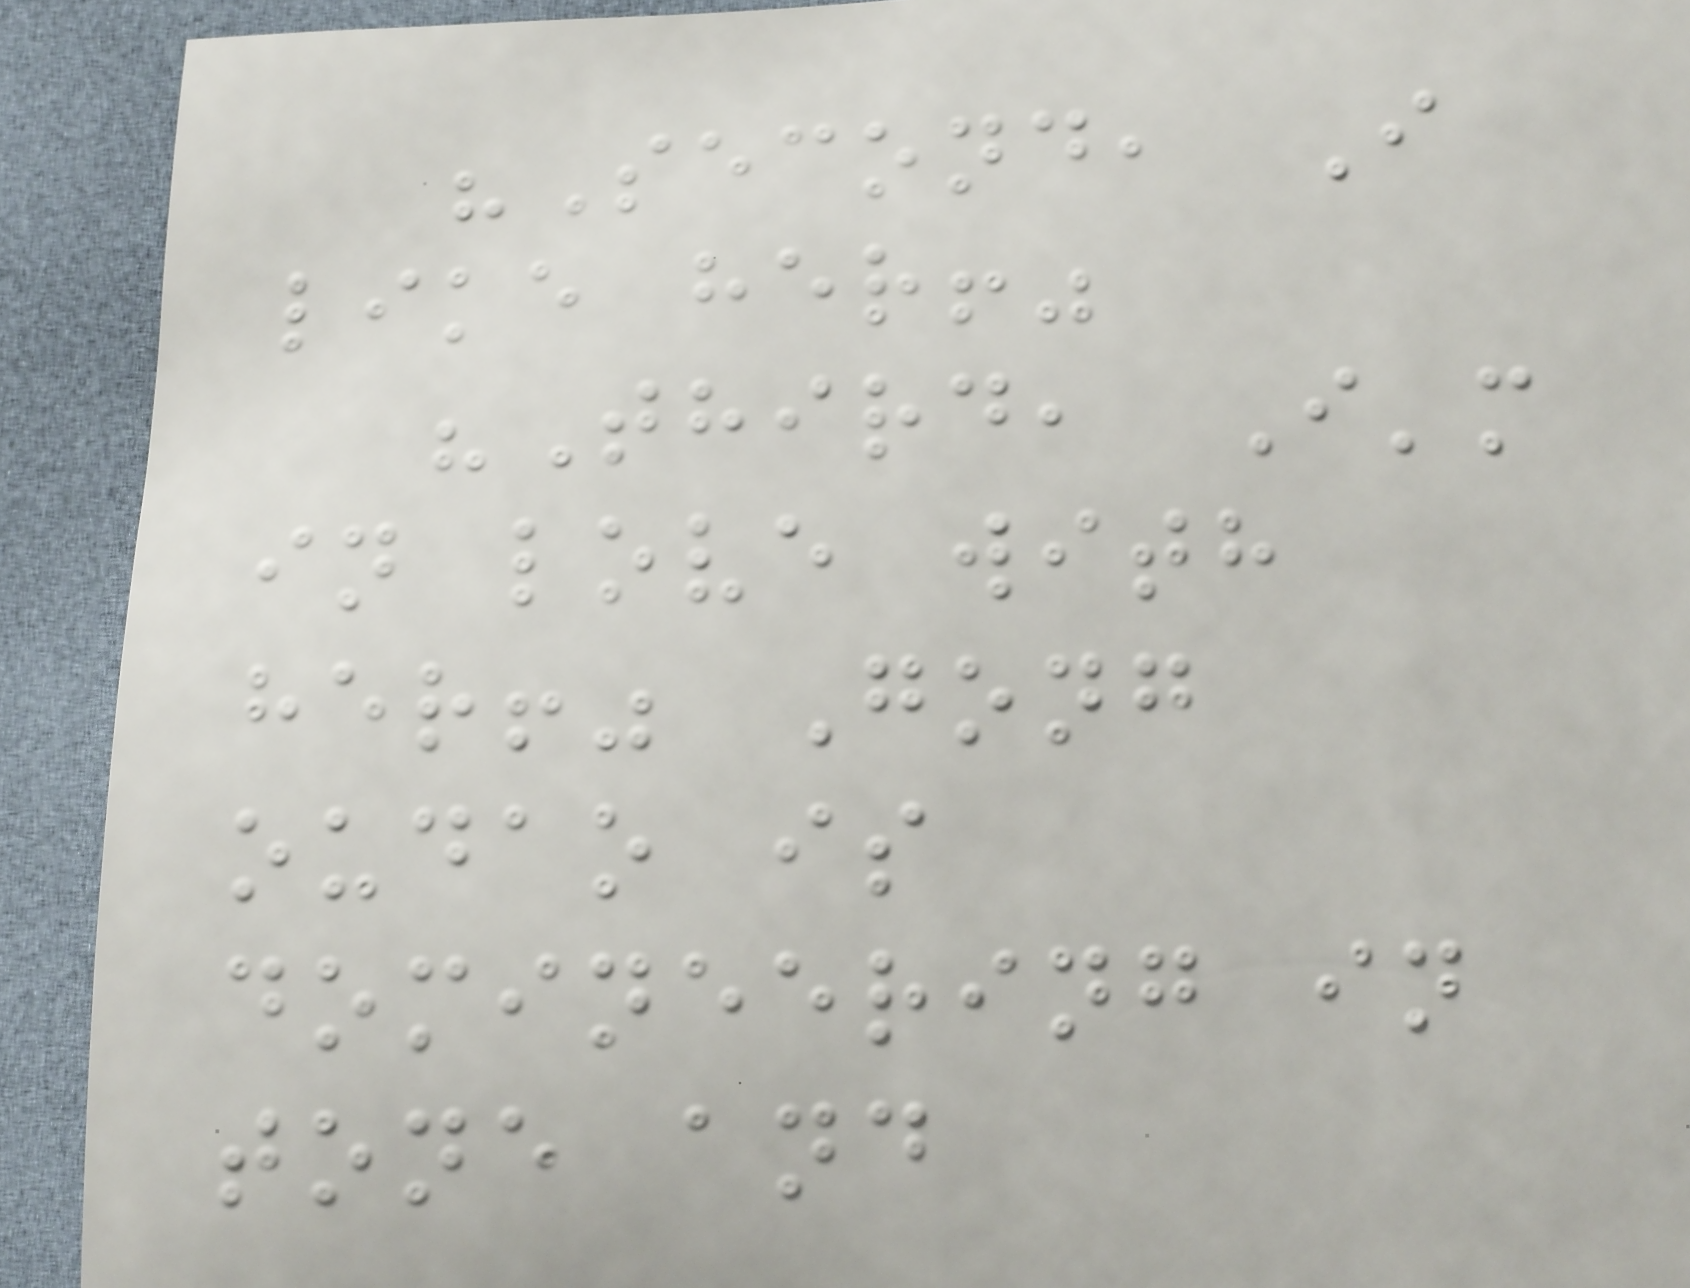"Second, I
like her!"
"Third, I'm
in love with
her!" Gong
oudao is
domineering in
tone and
